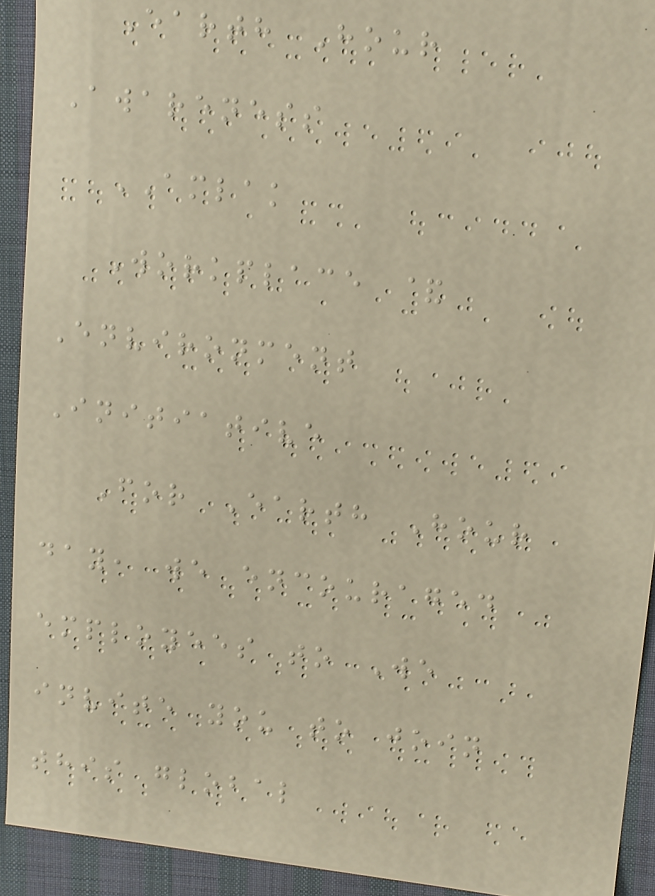Earth Hour
Awareness
AMLAK
Workplace &
Environment
Initiative
For Earth Hour
day, we encouraged
employees to We
invite you to join
this global
